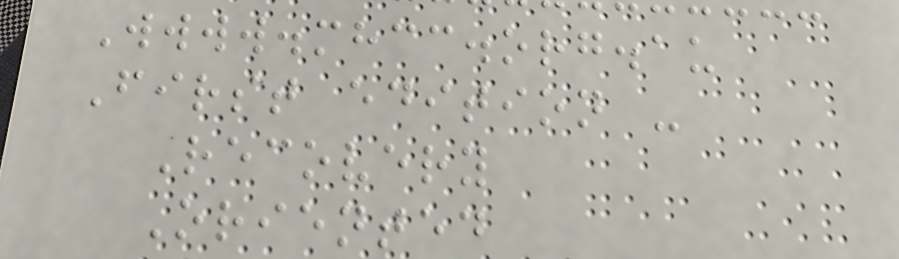Wwww.mhcc.org.au
First edition -
Recovery
Oriented
